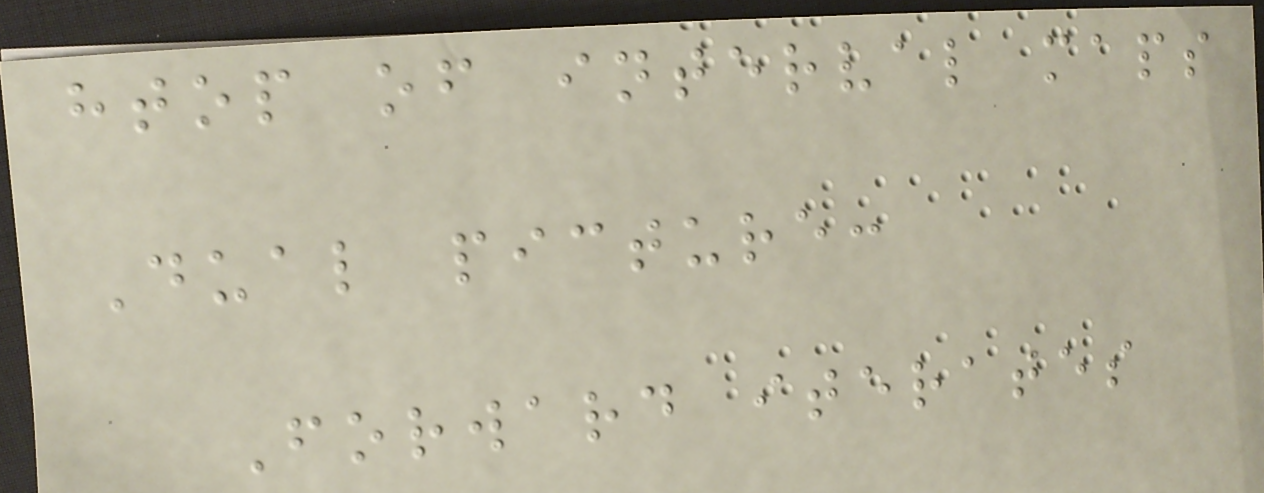htop of interval maps
Dual picture:
Forward iterates
